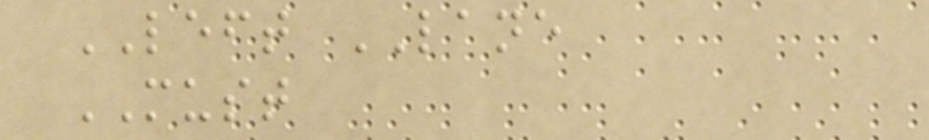LEFT LANE
MUST
